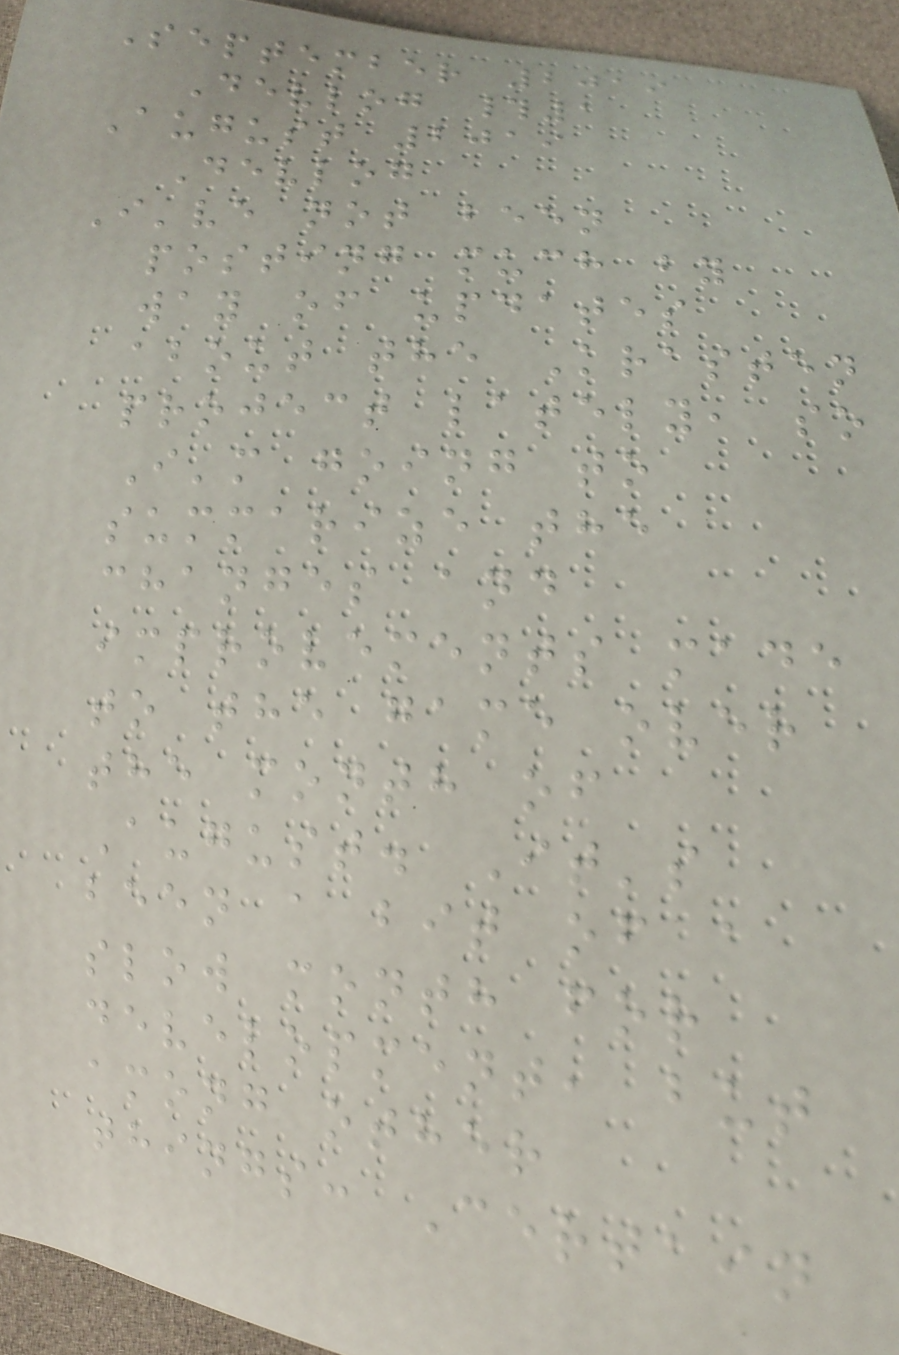September 2019
Devlog #1
August 2019
Devlog
I've not been
posting much by
way of updates
about the Krasten
project lately, so
I'm going to
summarize the
changes and
improvements made
to the game over
the month of
August. It's
been a bit of a
slow month for
development, but
among other
things: Certain
